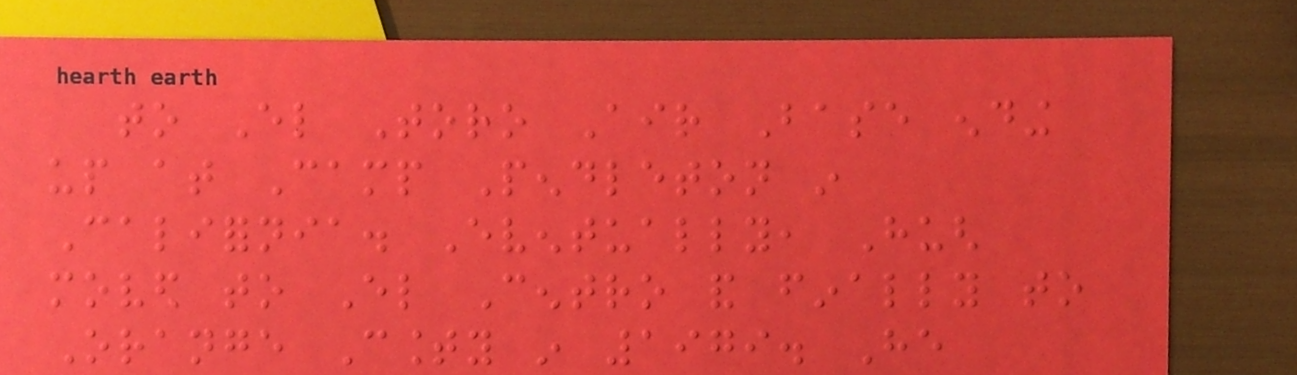to El Toro Air Base ending
up at Camp Pendleton in
California. Eventually, Hugh
moved to El Centro and finally to
Orange County in 1979. He
